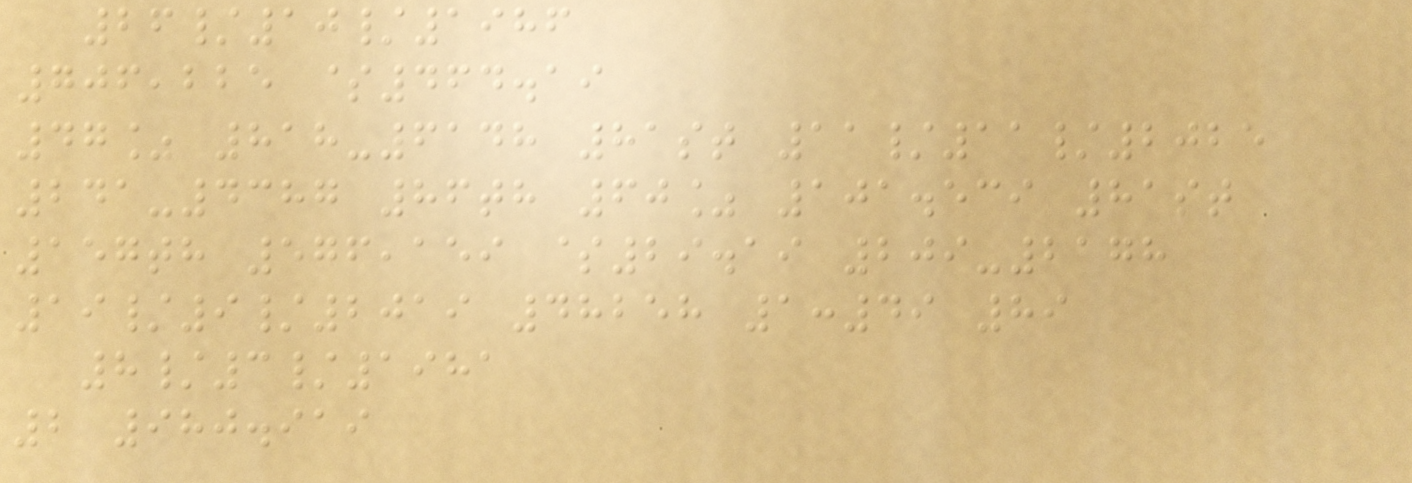26/10/1986
706,225 $464.19
47% 818-6148 81st 11/11/2025
241-4387 86th 60% 101.539 81st
157th 576,159 $29.19 209-2178
19/9/2019 48258 1:49 89
8/3/1981
2 980.919
